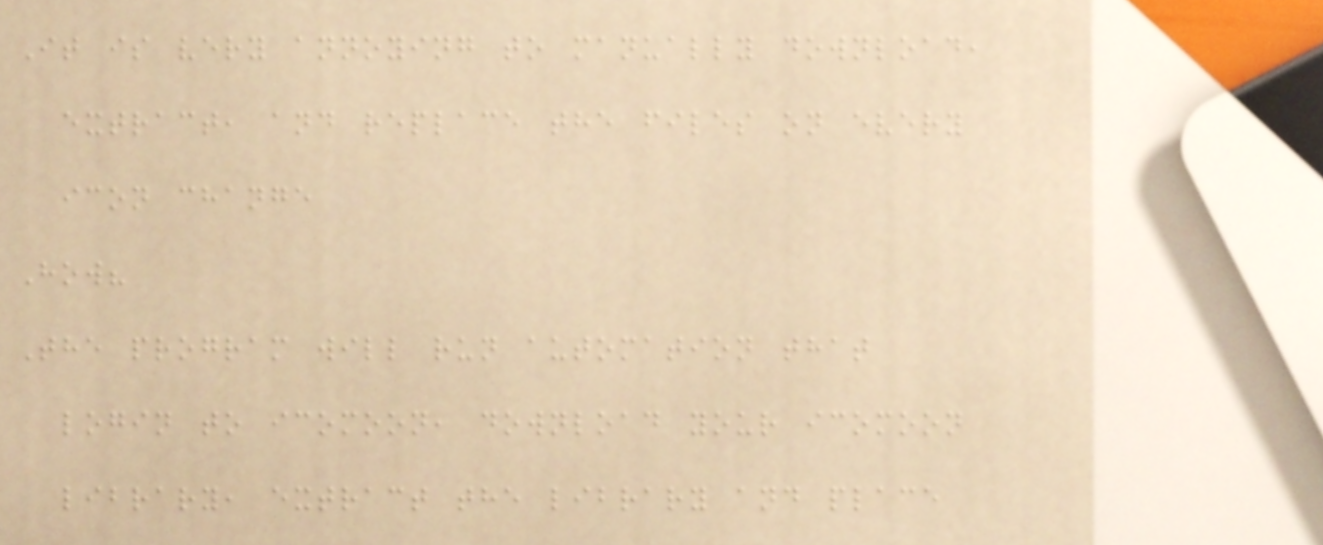It is very annoying to manually download,
extract, and replace the files on every
icon change
How?
The program will run automation that
login to icomoon, download your icomoon
library, extract the library and place
